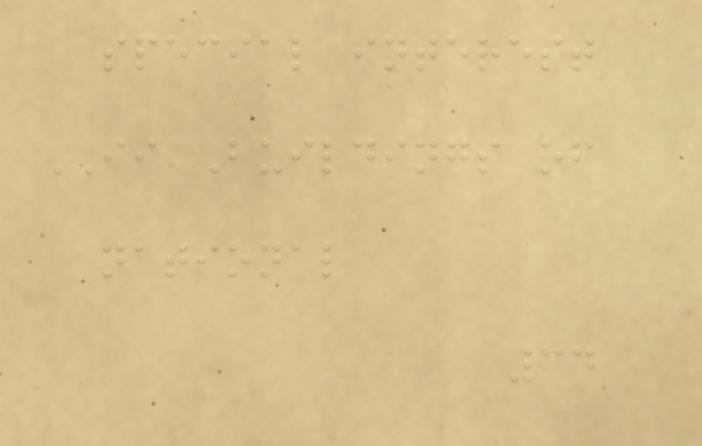special interest
II Buildings of
national
34
